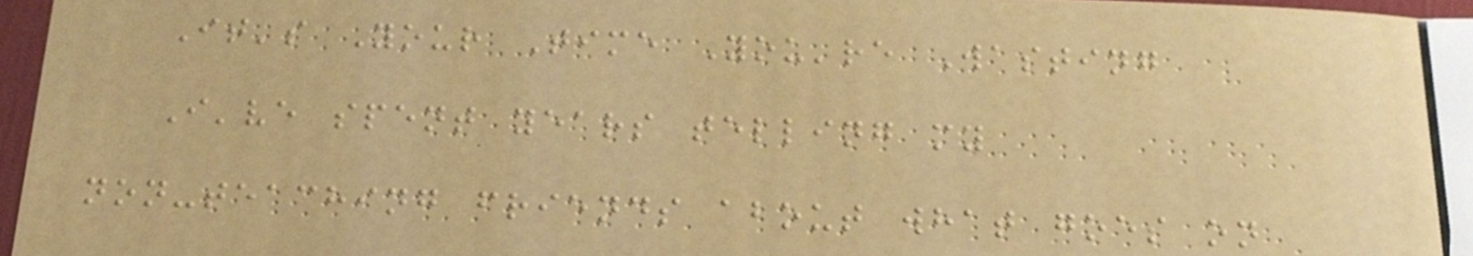It's Your Time You're Wasting
I've spent years telling my
non-teaching friends about what goes on
